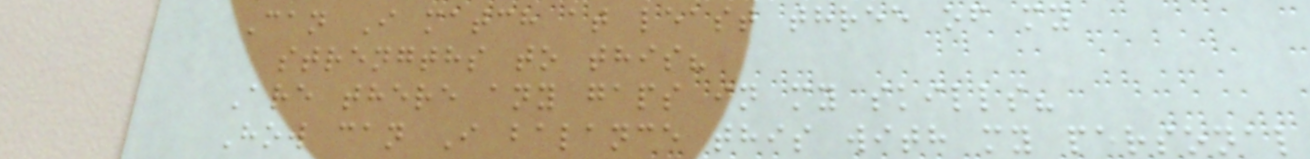Can I match at least three of my
strengths to this?
Are there any gaps in my skills?
How can I balance this with my personal
